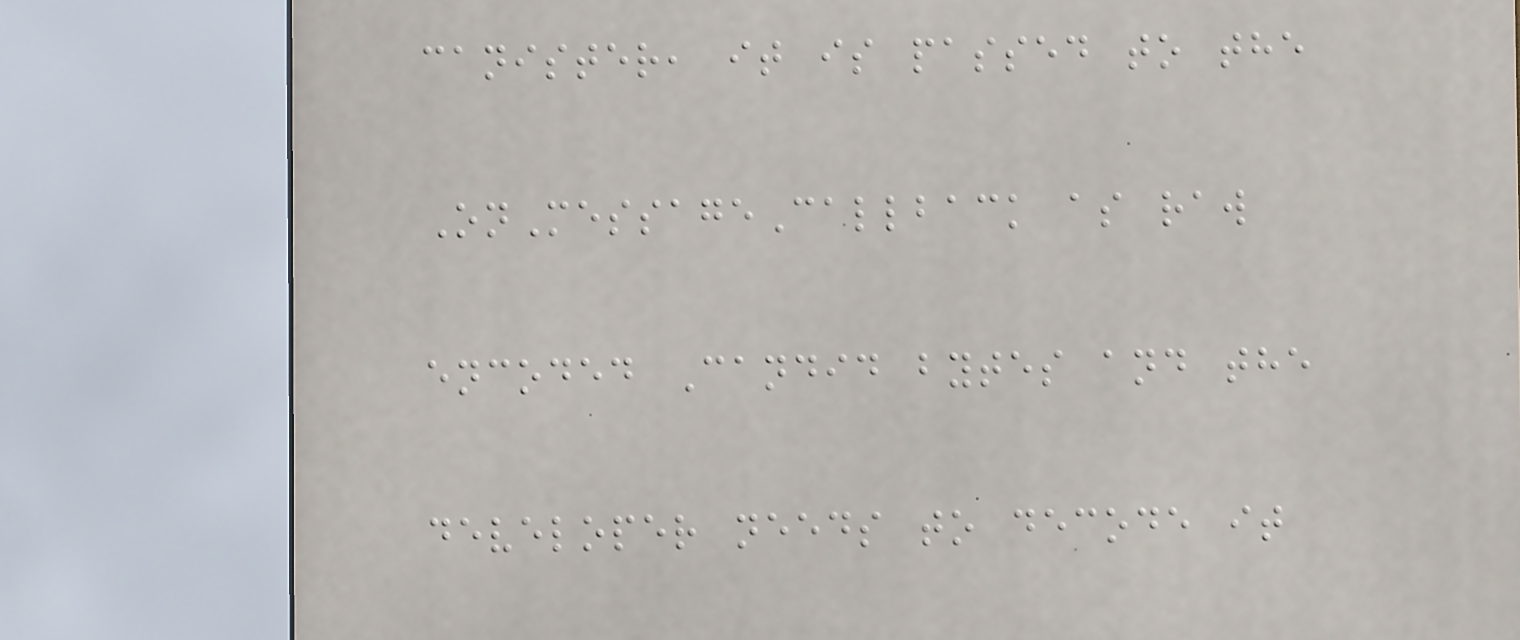canister, it is passed to the
OnMessageCallback as raw
encoded Candid bytes and the
developer needs to decode it
